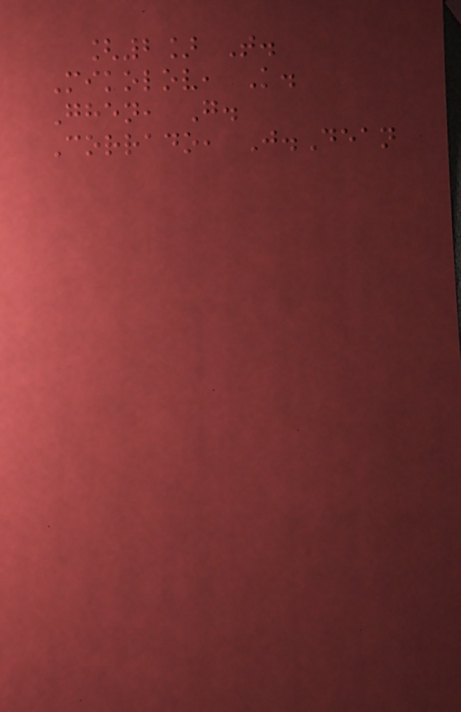[2] T.
Mikolov, K.
Ghen, G.
Corrado, J.Dean
